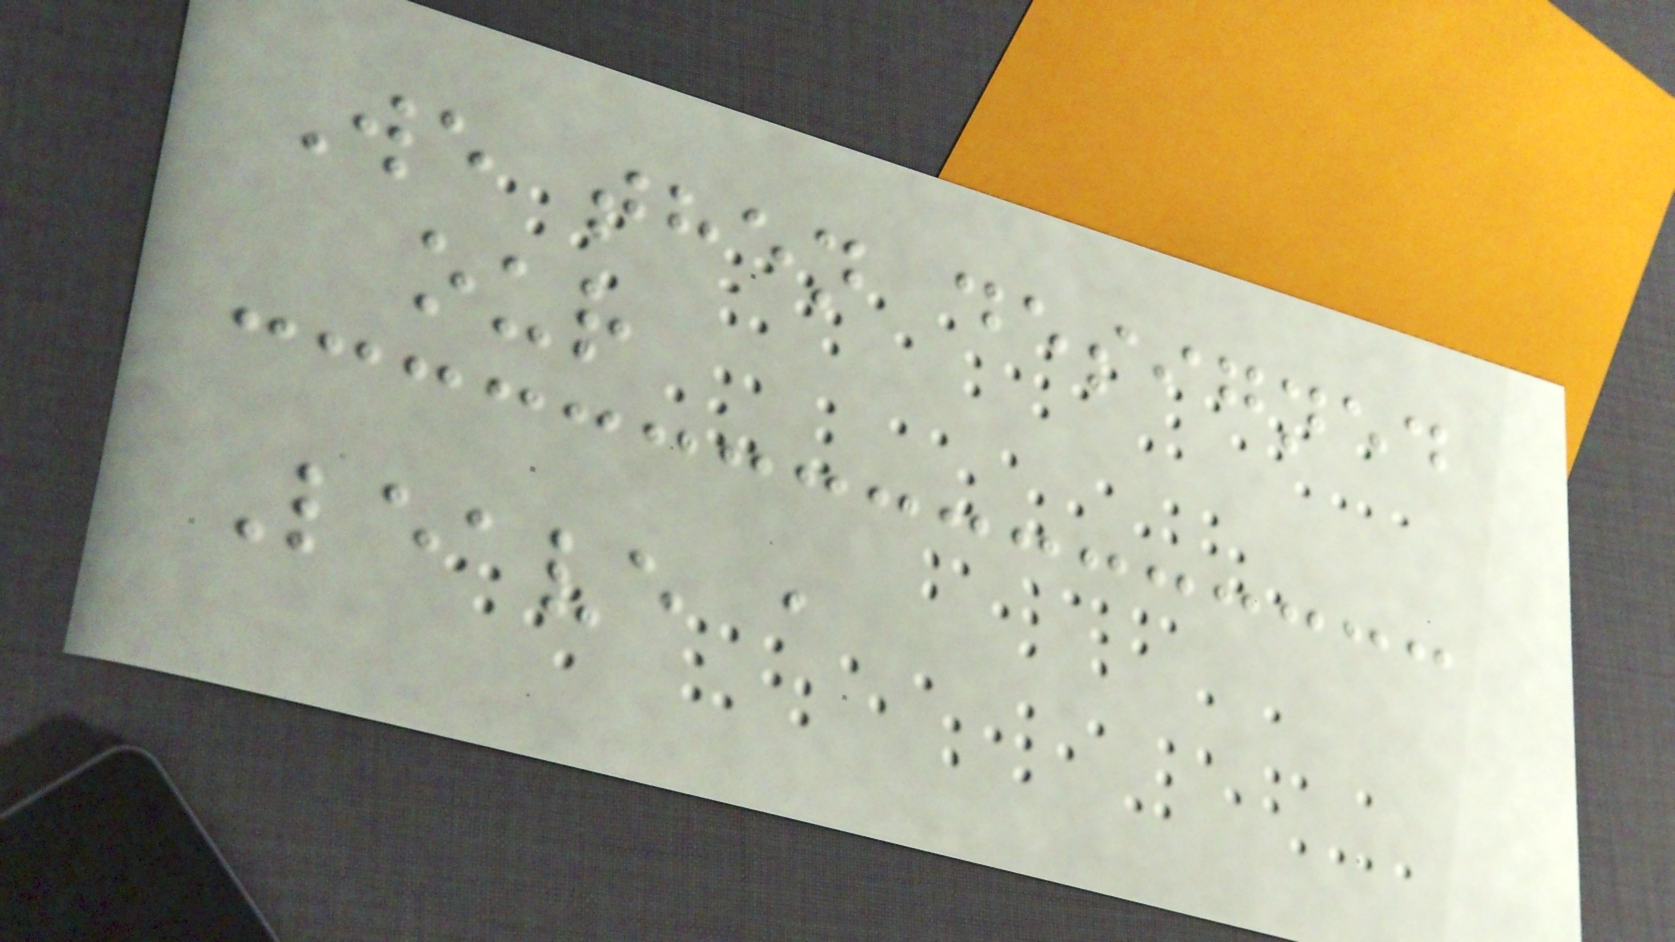We then designed
our
Leave a
